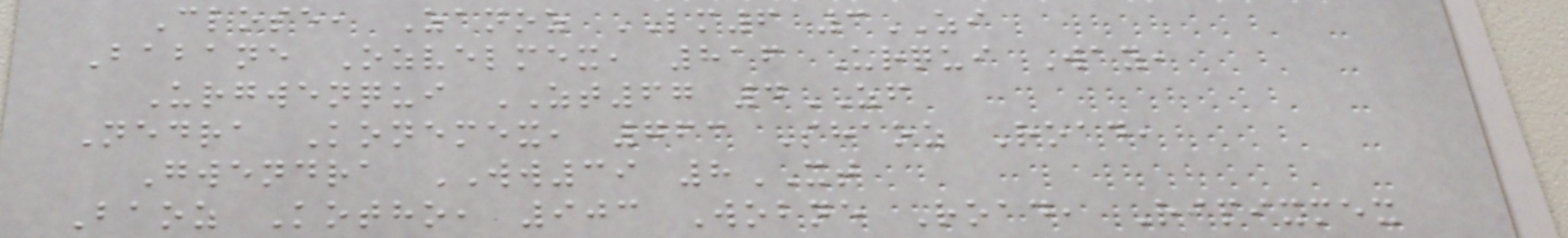Close, Zanoz LM6 3ZI
Babane Ozvelmex, 816 Urqui Way,
Urgwenqui ZT67 4ZF
Nedra Konemex, 763 Shaoz Road,
Gwendra WW39 8XT
Baoz Kotho, 903 Wobne Road, Ripixmex
